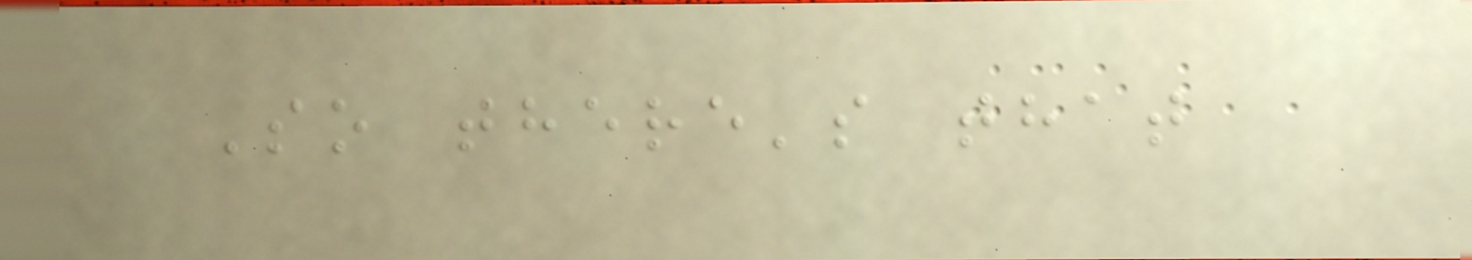So there's that
